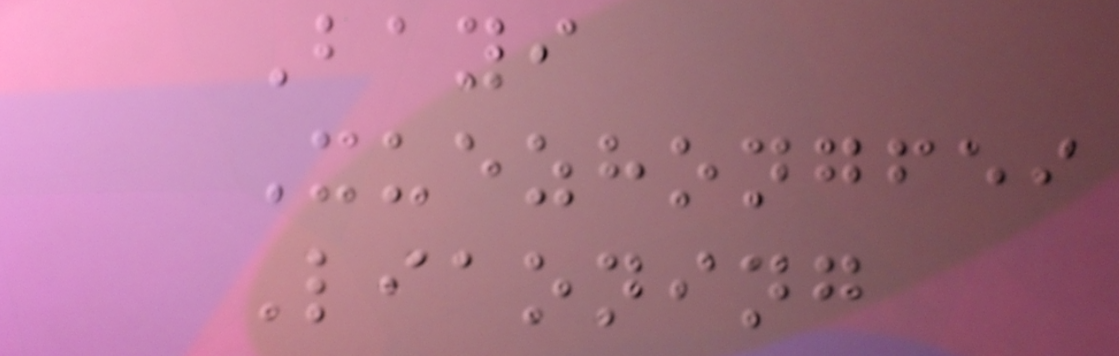Bayi
Xuezhongfei
Liaoning
